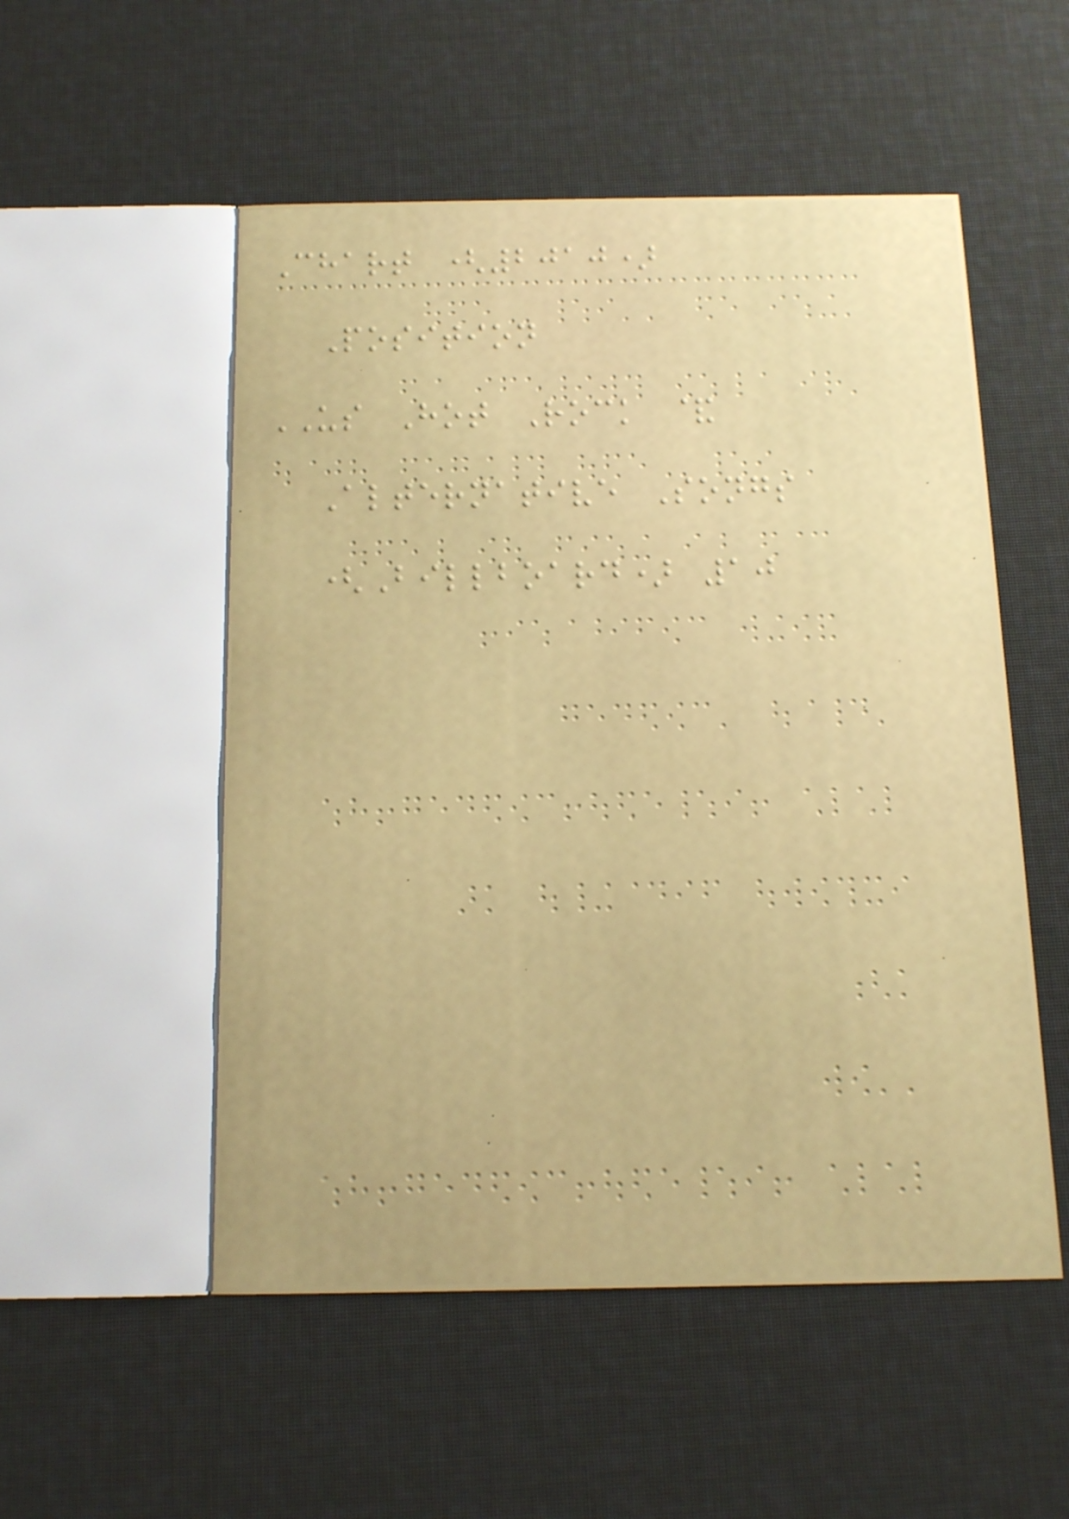Chart (2010)
Position
US Hot Rock &
Alternative Songs
(Billboard) 10
